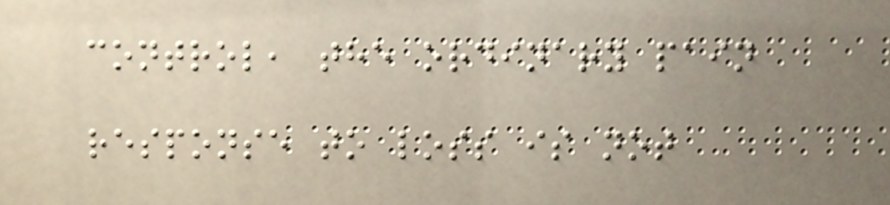control, the ordinary pain
response to loss is not
